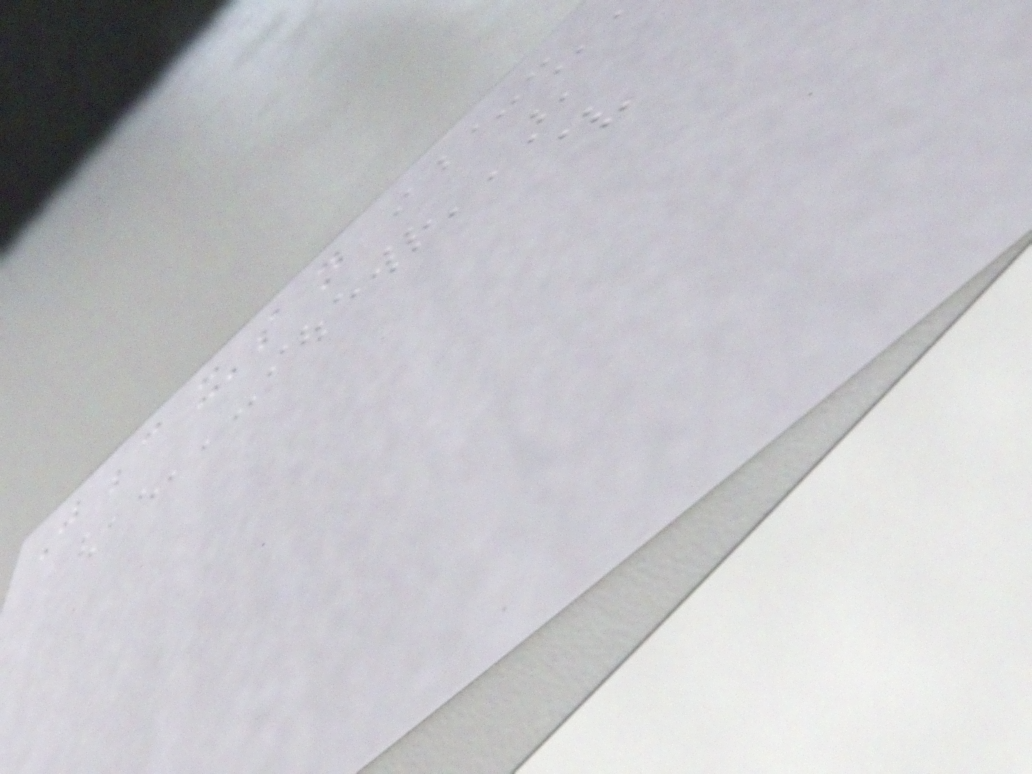Just because it's not
